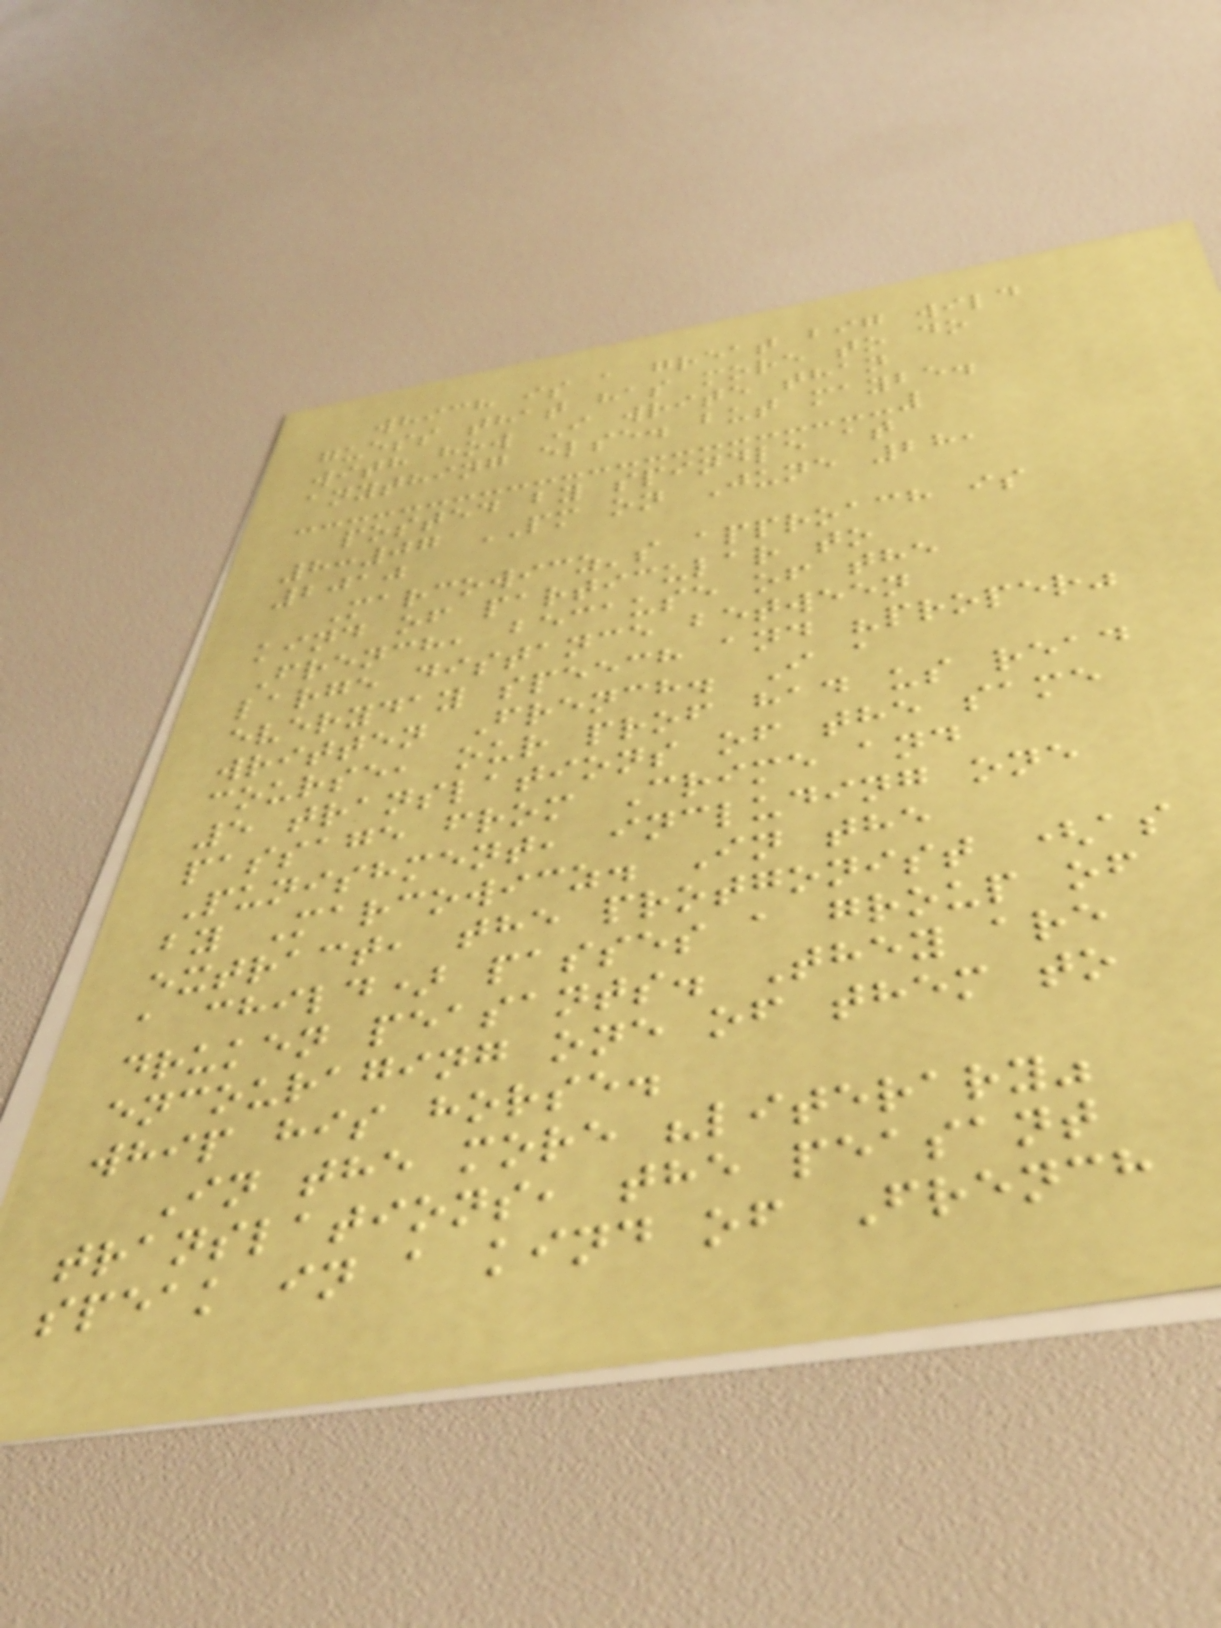which is a great big wild
guess that has more to do
with how I write than
anything else. but maybe.
posted by spindle at
8:07 PM on June 28,
2010
Marcowicz's approach is
kind of particular to
French, because of the
large distance between
everyday speech and "proper"
written French. I a
course, our prof had us read
5 translations of the same
passage from Crime and
Punishment, including one
by Marcowicz. In the
extract, the protgonist (as
a child) passes a group of
druken peasants. They are
encouraging one of them to
whip his horse.
In the more "literary"
translations, the peasant
speak in a kind of French
